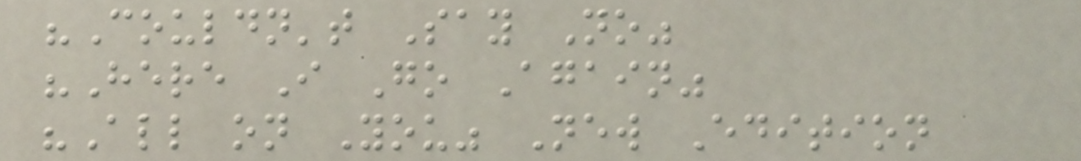"Couldn't Say No"
"Here I Go Again"
"All on You" New Edition
